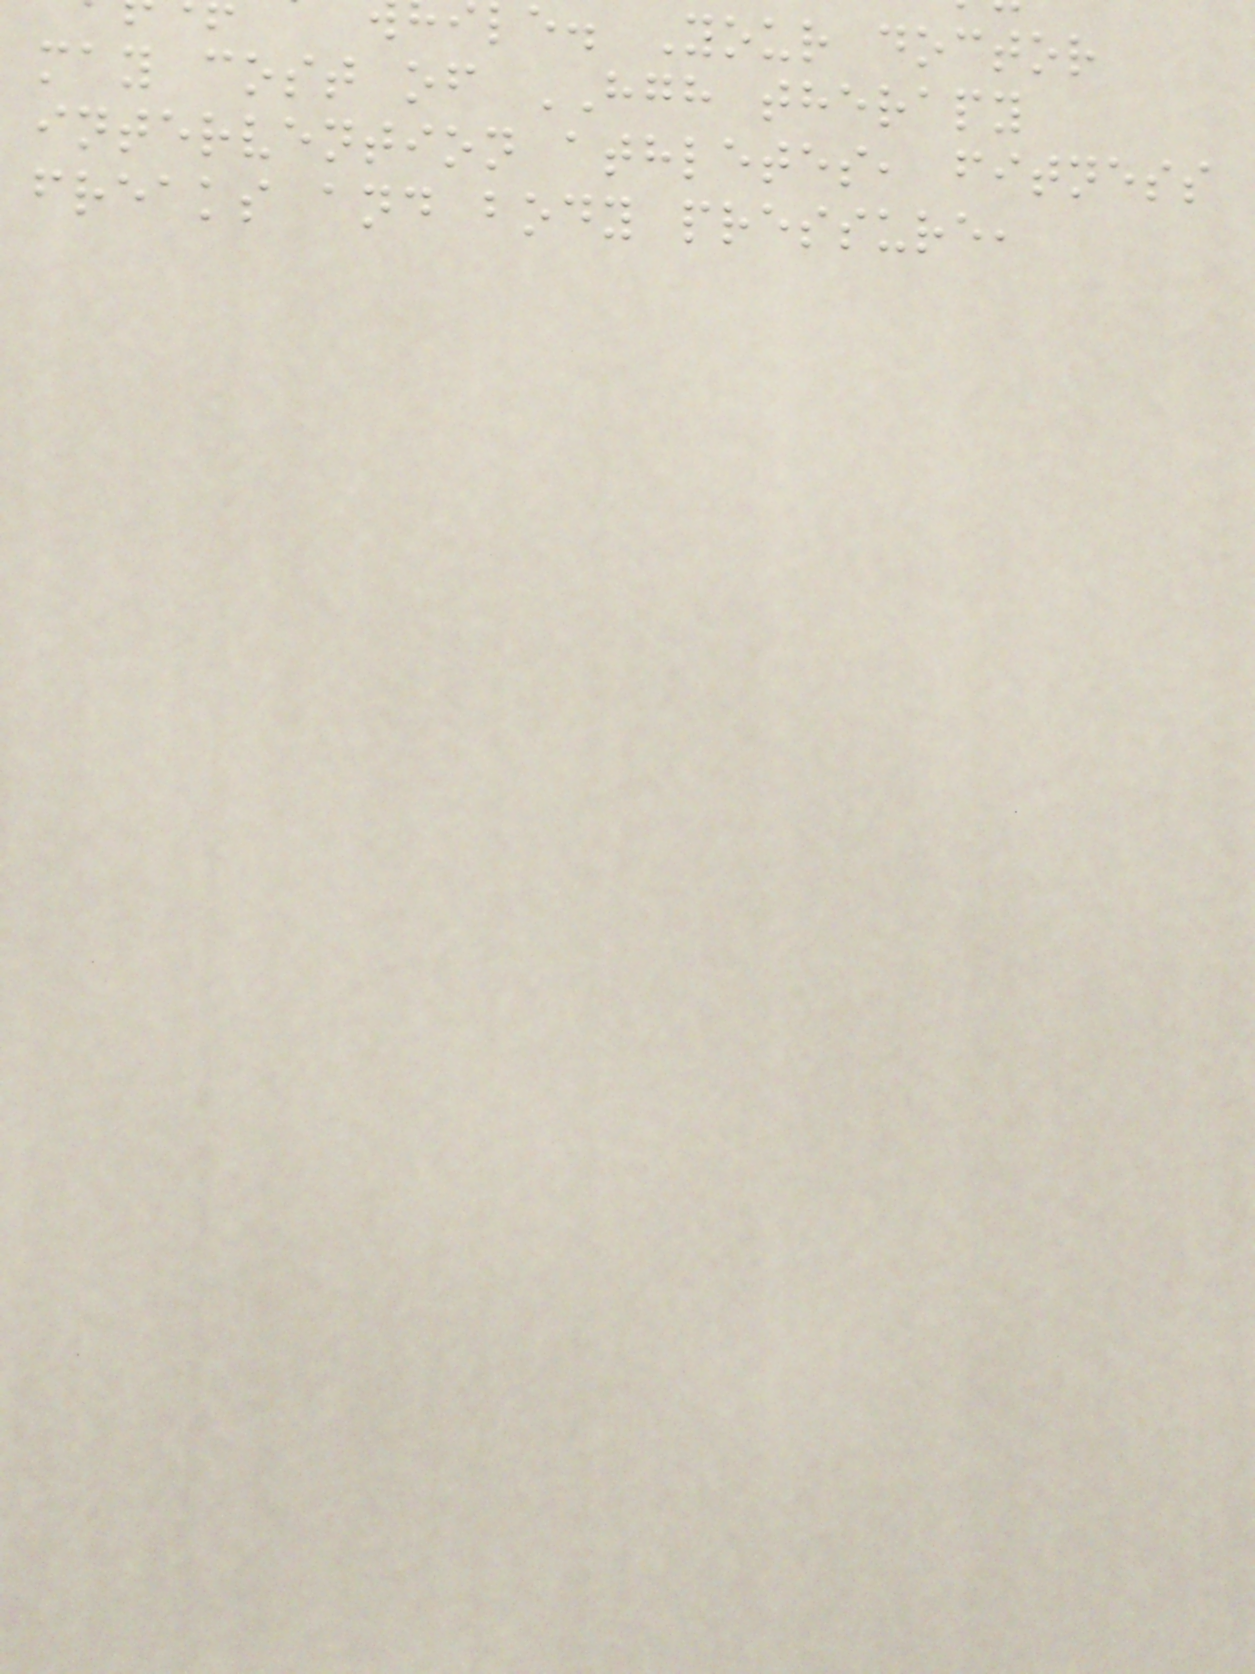le. Your doctor
may cost of HGH therapy
intervention athletes, fitness
freaks and body pressure,
